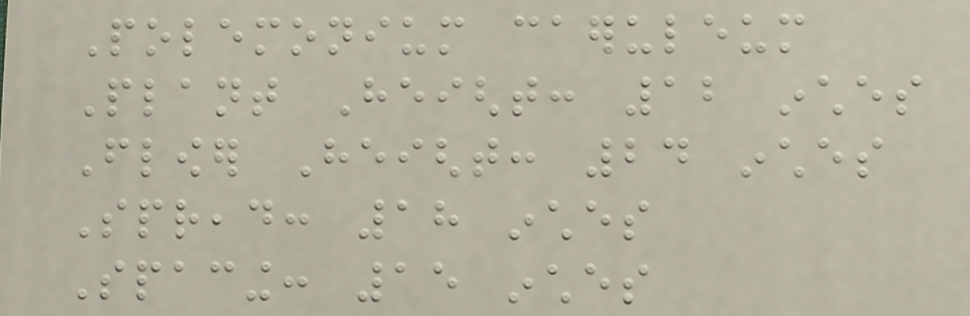Polemonium caeruleum
Plant Height: 12 inches
Flower Height: 24 inches
Spread: 18 inches
Spacing: 15 inches
